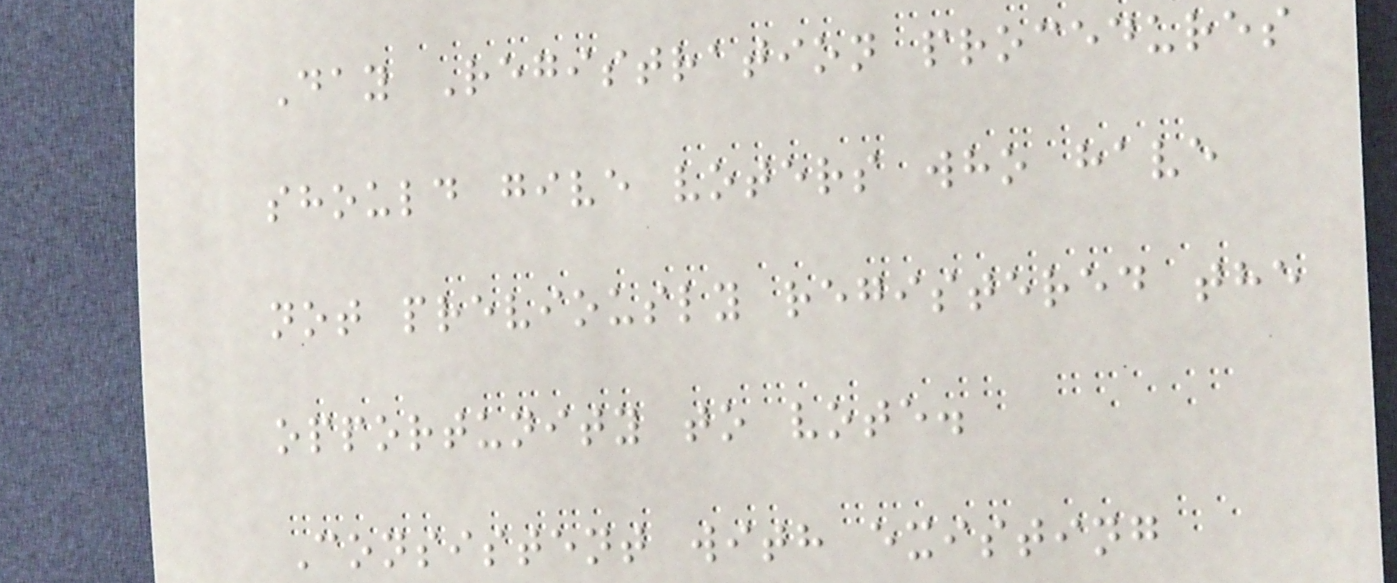Day Registration procedures
should give voters who have
not previously registered the
opportunity to vote.
Consistent with existing
